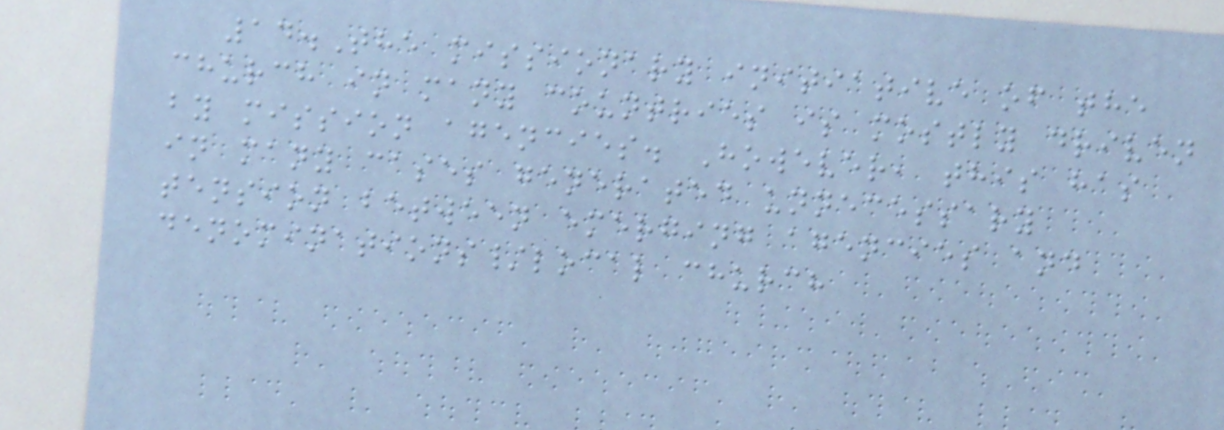14.The missionary initiative of the
church in many countries is mostly driven
by mission agencies. However, this has
in many cases generated unnecessary
tension between emerging agencies and
denominations/local church
